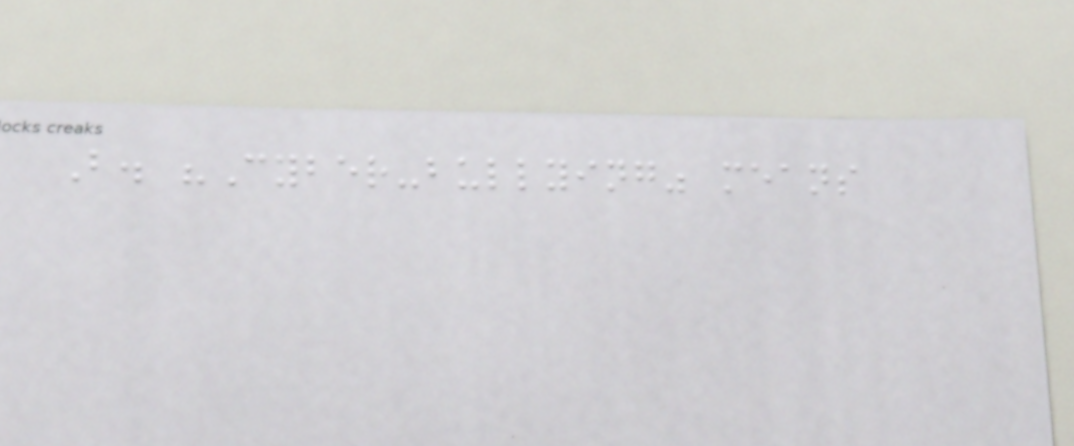B. "Cyber-bullying" means
